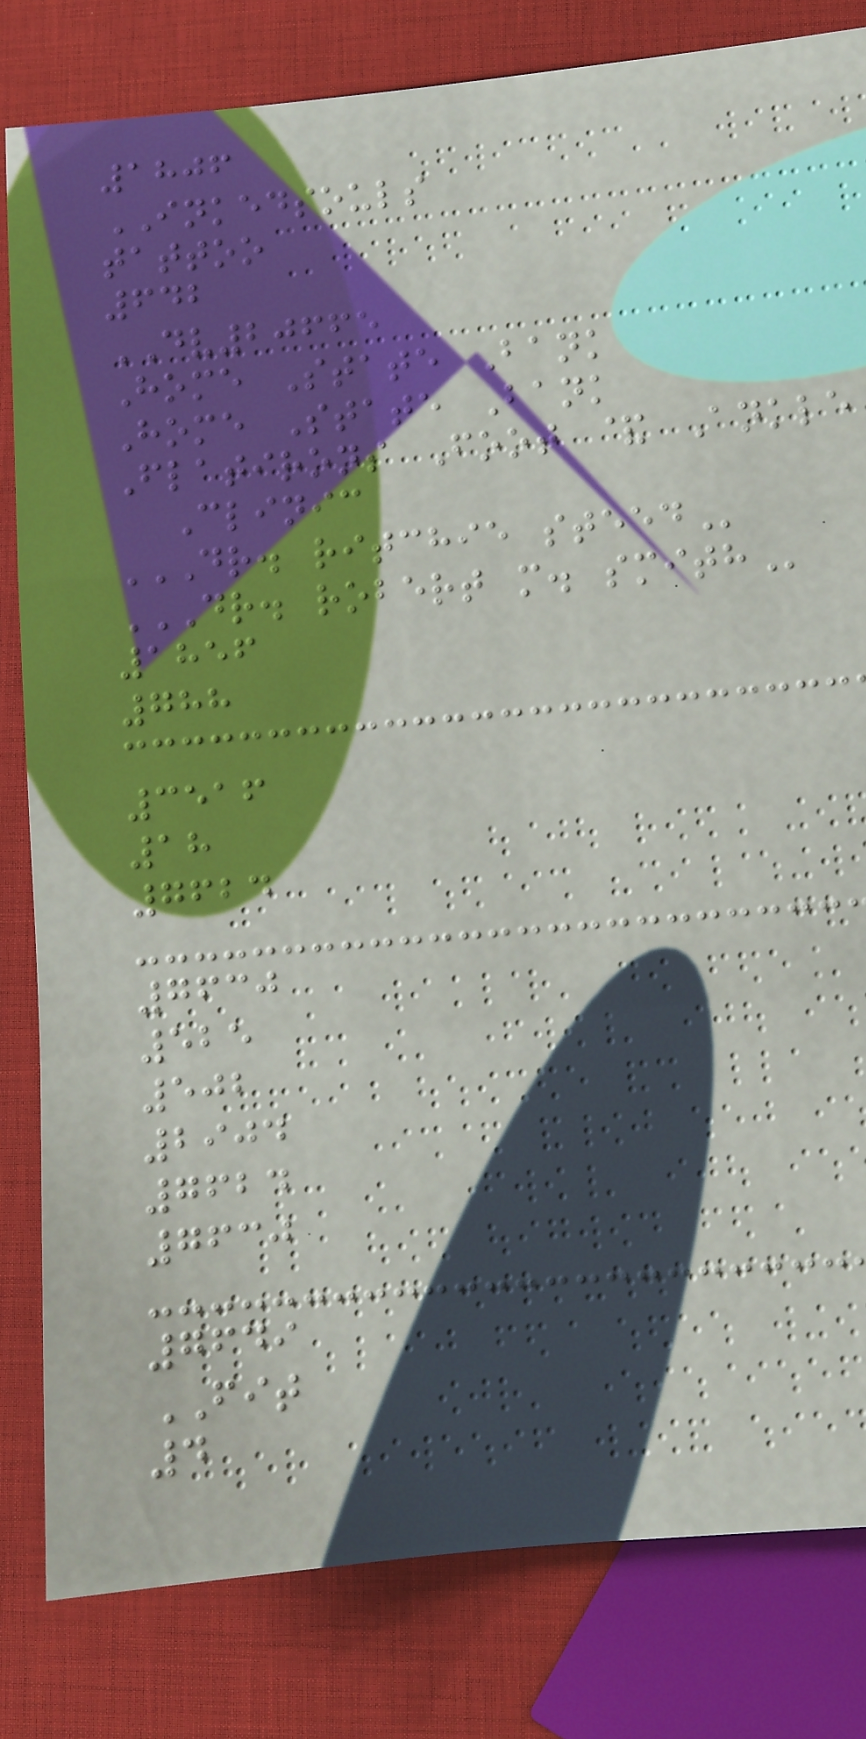1806
INKEDSOULS
tattoo
642
DV20665
Home State Bank
Home State Bank
Flatirons Foot & Ankle
Clinic
DR. RITCHIE STEED
DR. ROBERT M. SMITH
1856
788
3516
18
7624
7630
525
502
2904
7624
7630
7649
FIT
4
